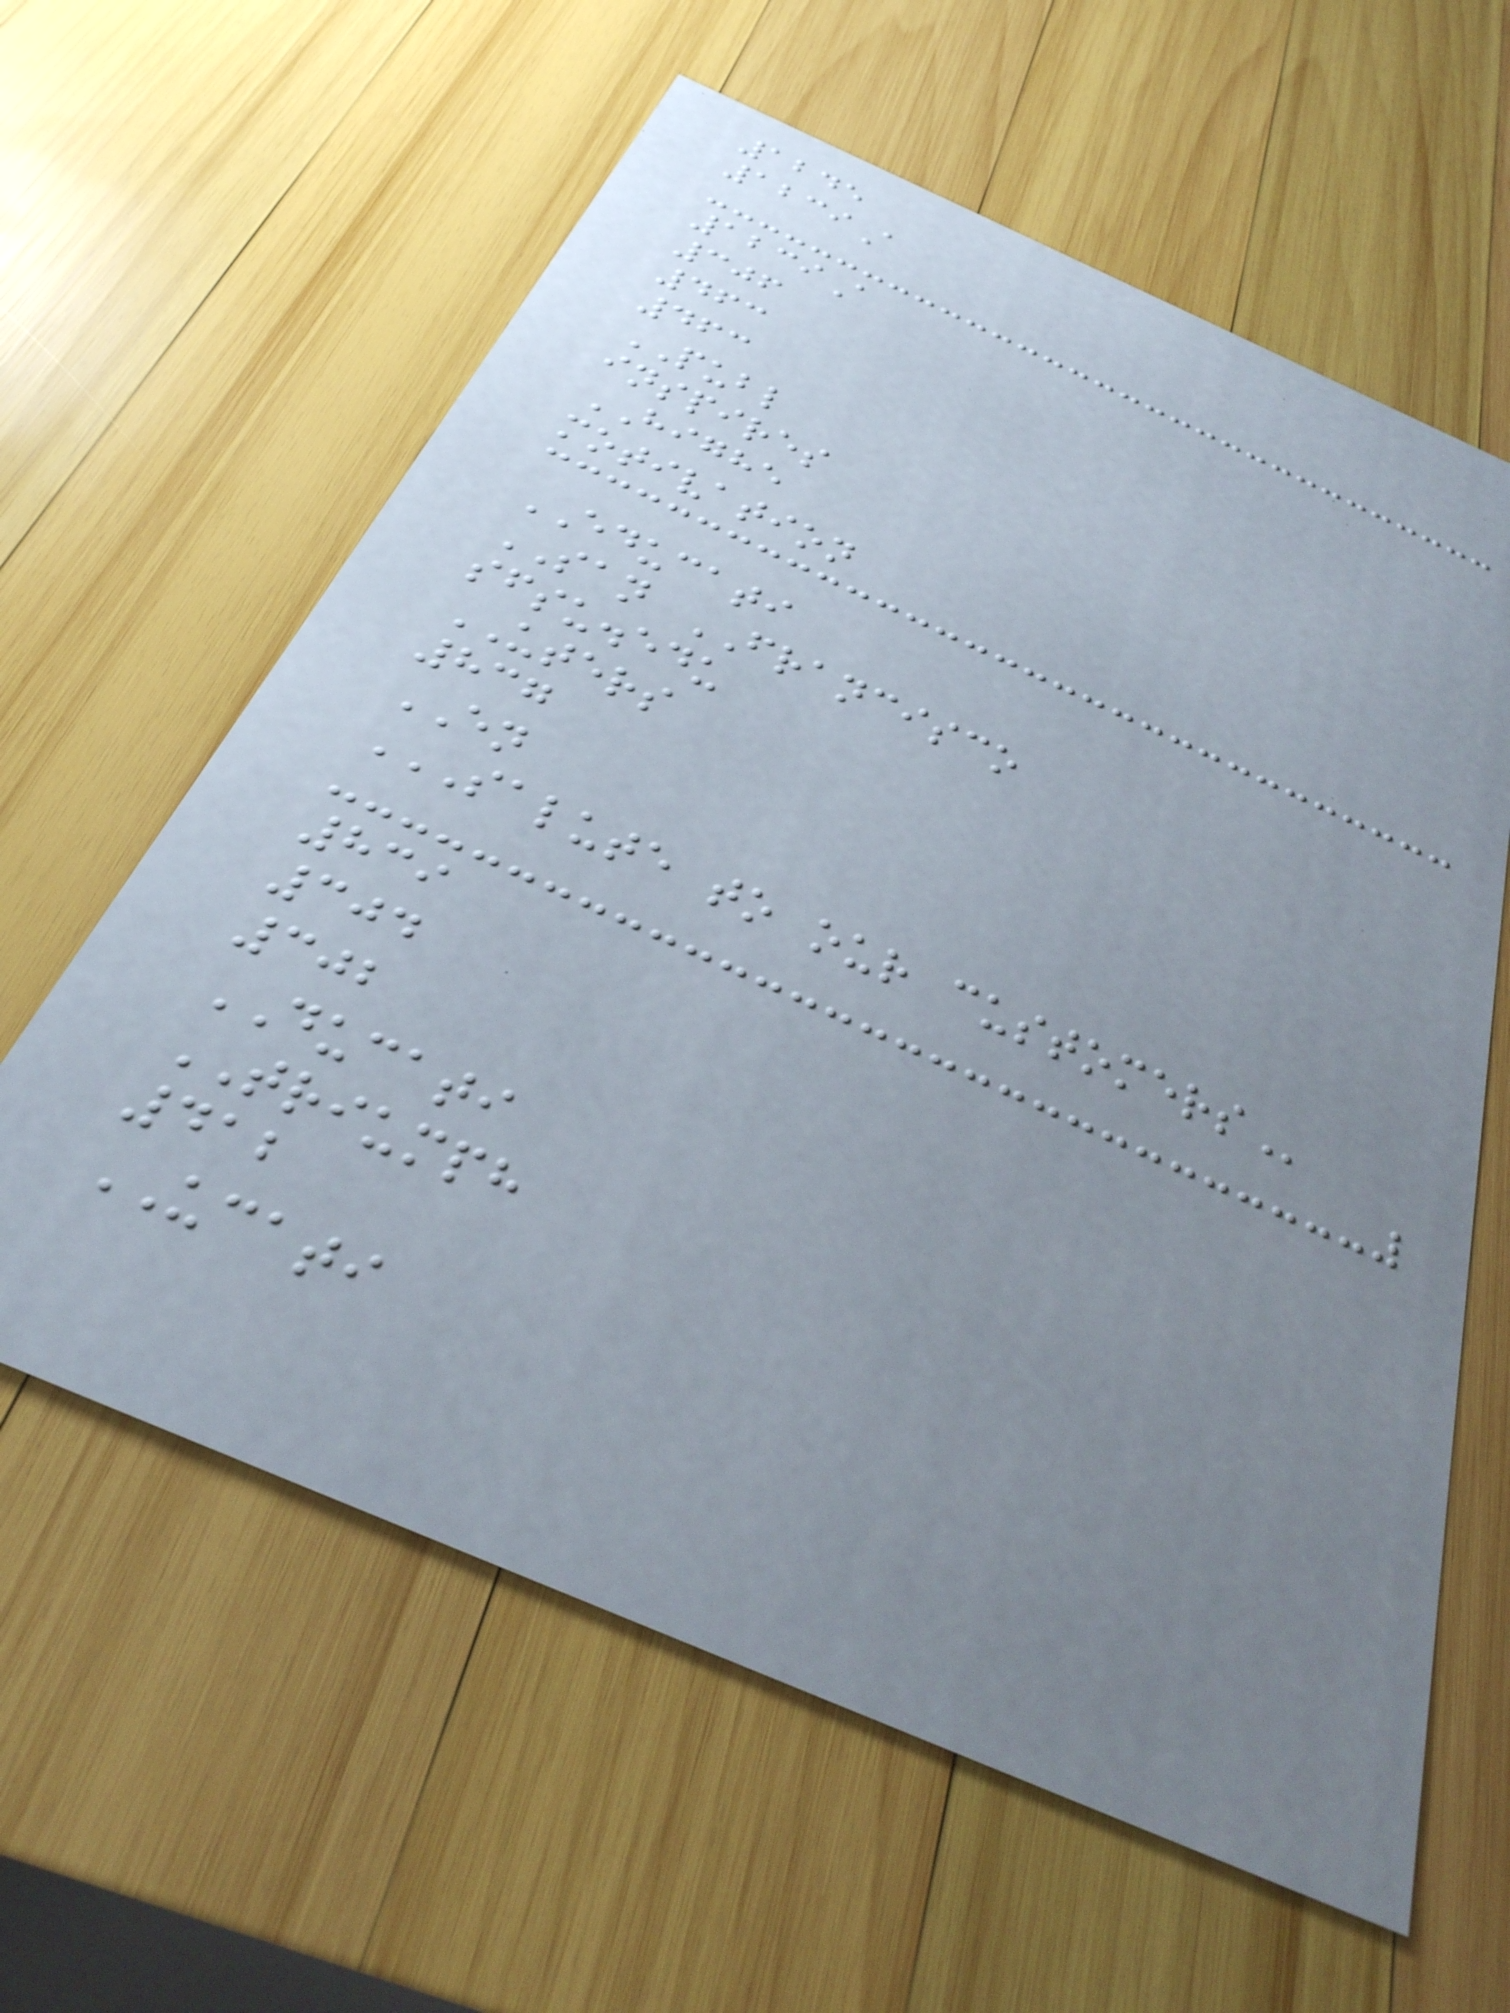1245
1239A
1239A
306
463
463
PUBL
inspires
HIGHE
motivation
EDUCATI
SAN FRANCISCO
sfsu.edu
UTERS
837
EN
SALUTE TO OUR CUSTOMERS
839
304
302
DUCATI
TRIUMPH
412
UCATI
